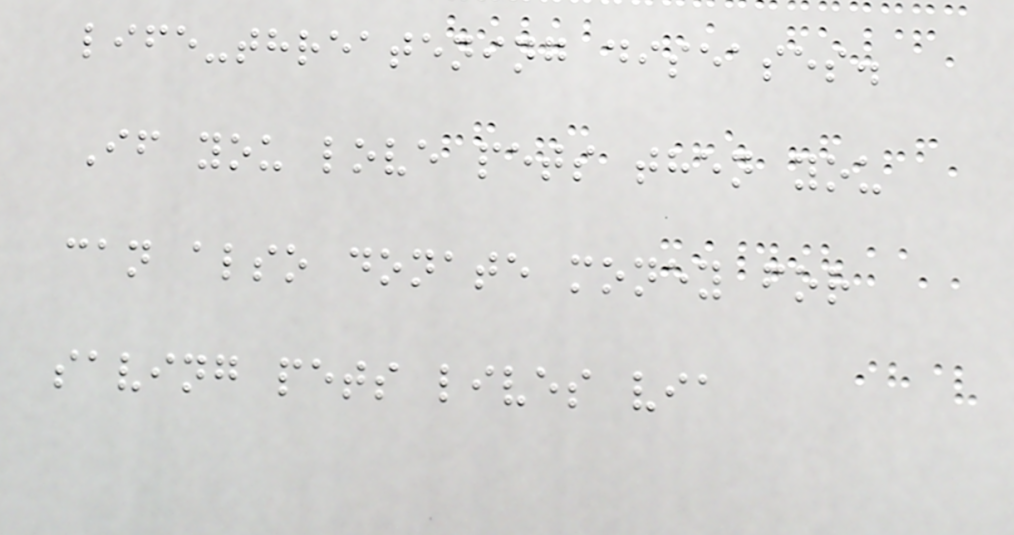life-threatening diseases.
If you love pets then you
can also donate money for
saving pets lives via
